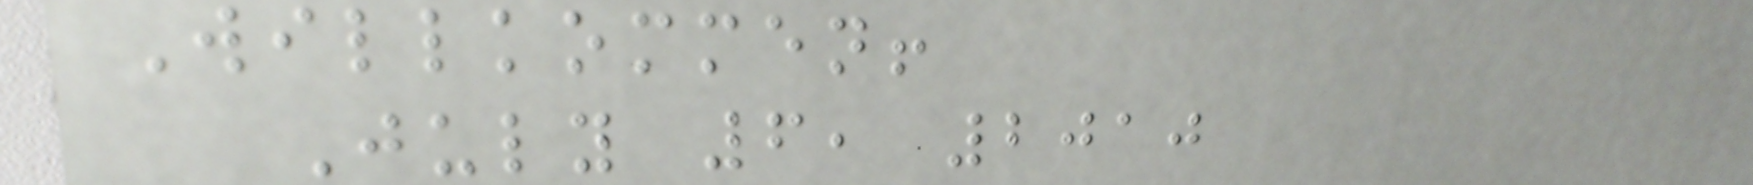Willkommen!
July 6, 2010
